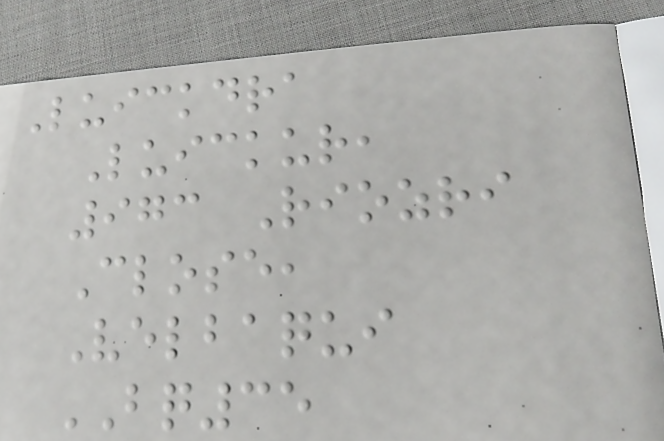Luickdra
Luickur,
973 Riozri
Close,
Velbaqui
BQ35
